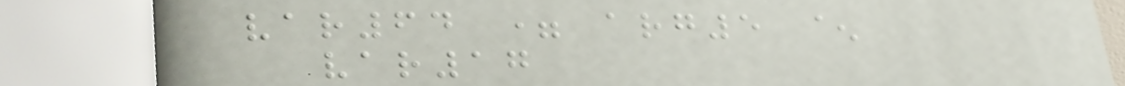var64 = arg5 ^
var17
